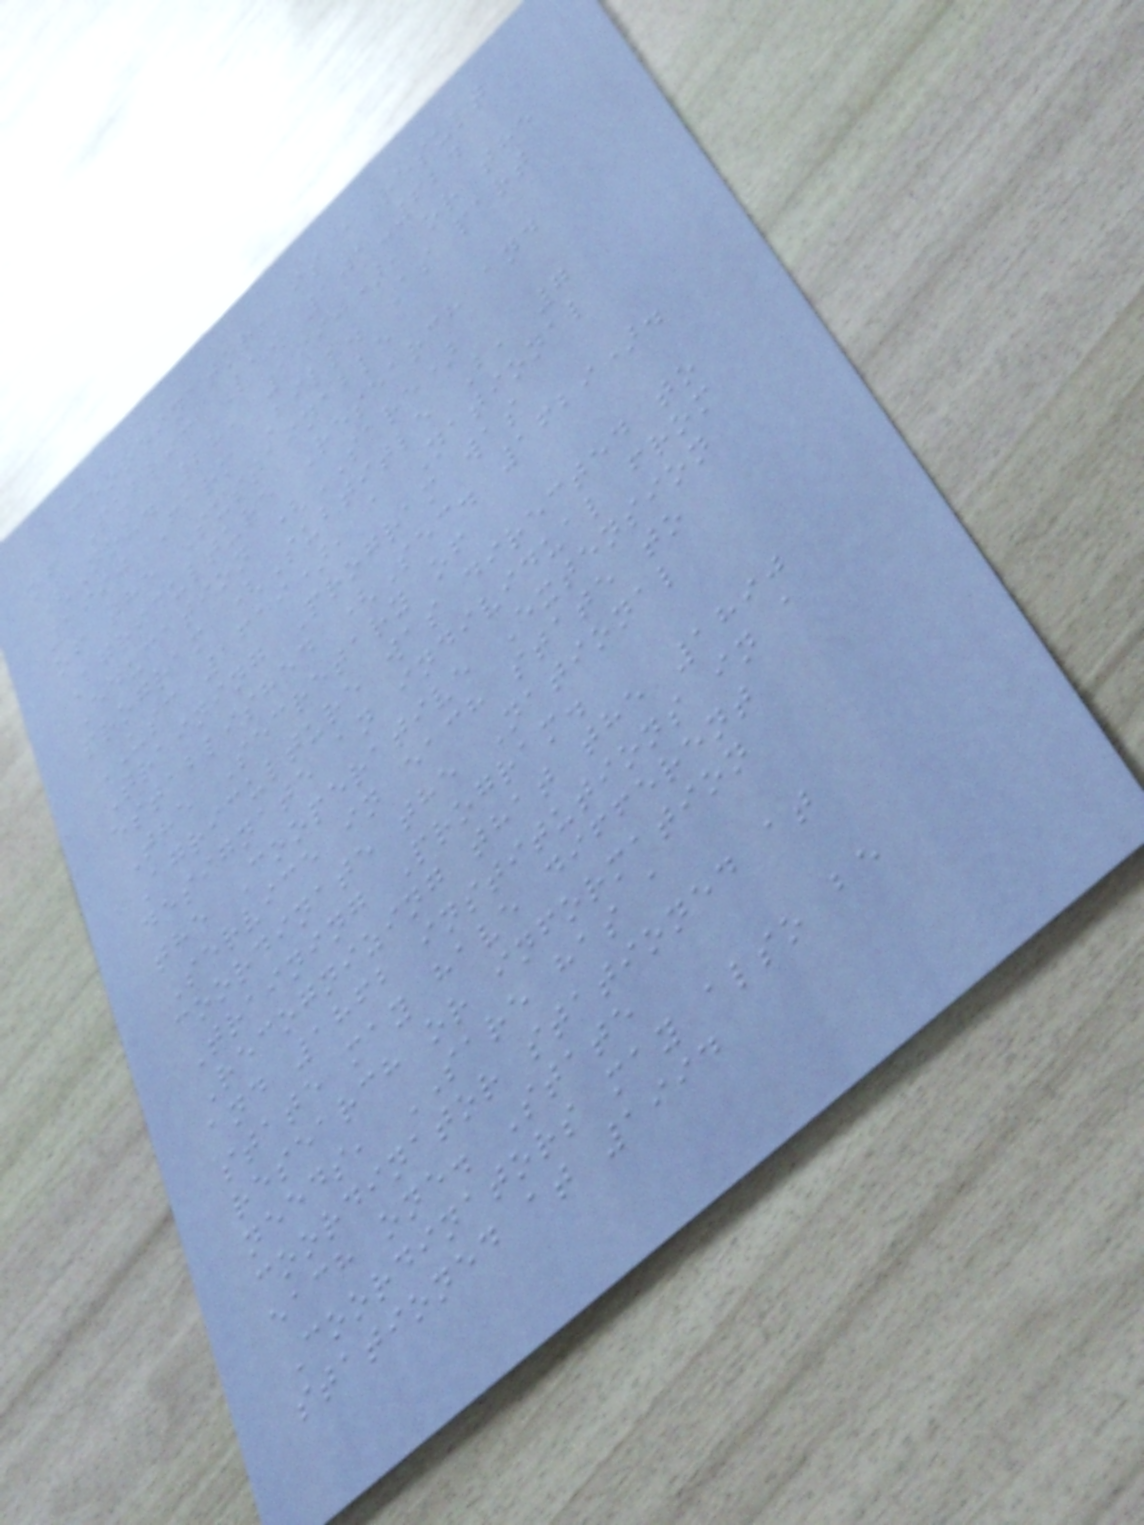Coordinator, is a result
of Public Law 101-624
(Nov. 28, 1990), or the
1990 Farm Bill. As part
of the Sustainable
Agriculture Research and
Education (SARE)
program (Subtitle B, 7
USC 1619), a National
Training Program was
established (Sec. 1629).
The Secretary of
Agriculture was directed to
designate an individual from
the Cooperative Extension
Service in each state to
coordinate the National
Training Program.
Recognizing that the 1890
and 1862 institutions in a
state may have different
research or information
needs, SARE has a
coordinator stationed at
each one. State
Coordinators may also be
stationed at 1994
